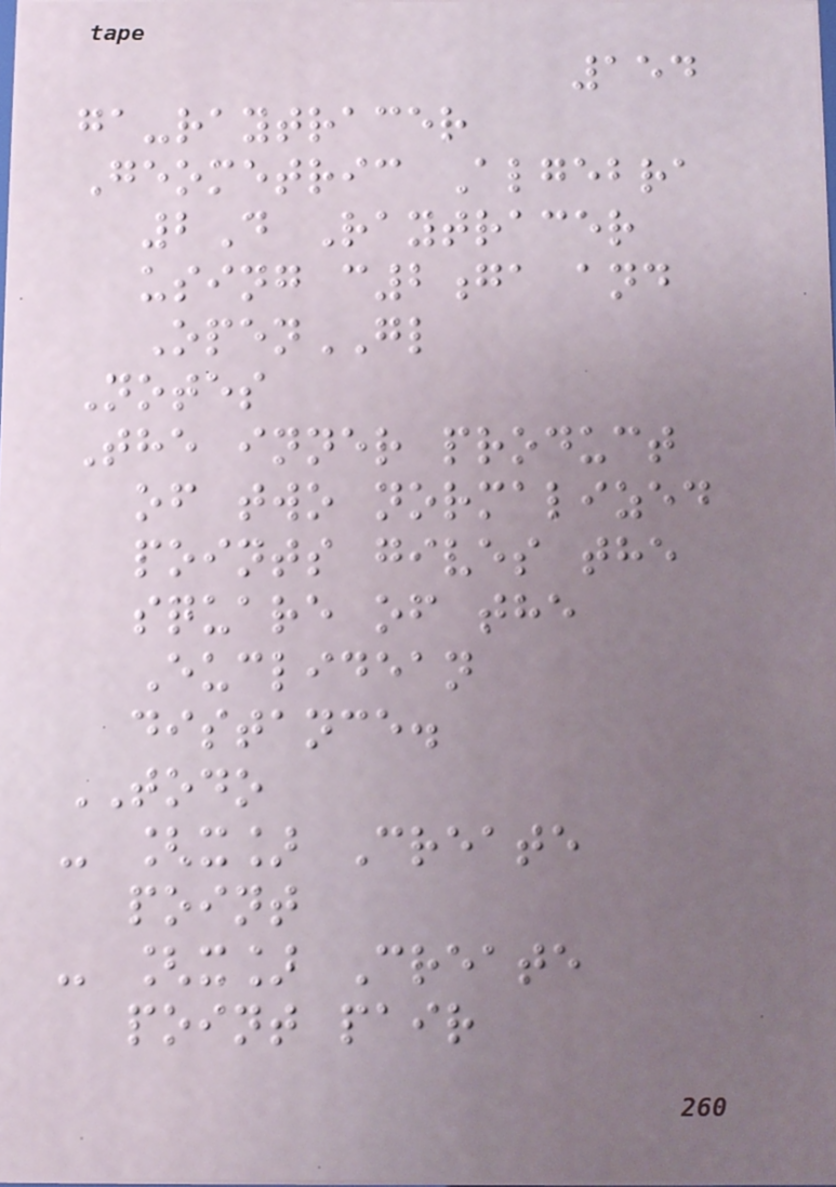154
ga-raytracer
Geometric Algebra
2D Raytracer
using c2ga and
OpenGL
Notes
The inner product
of two normalized
points gives the
square of the
Euclidean
distance.
TODO
- [x] Create
point
- [x] Create
point pair
